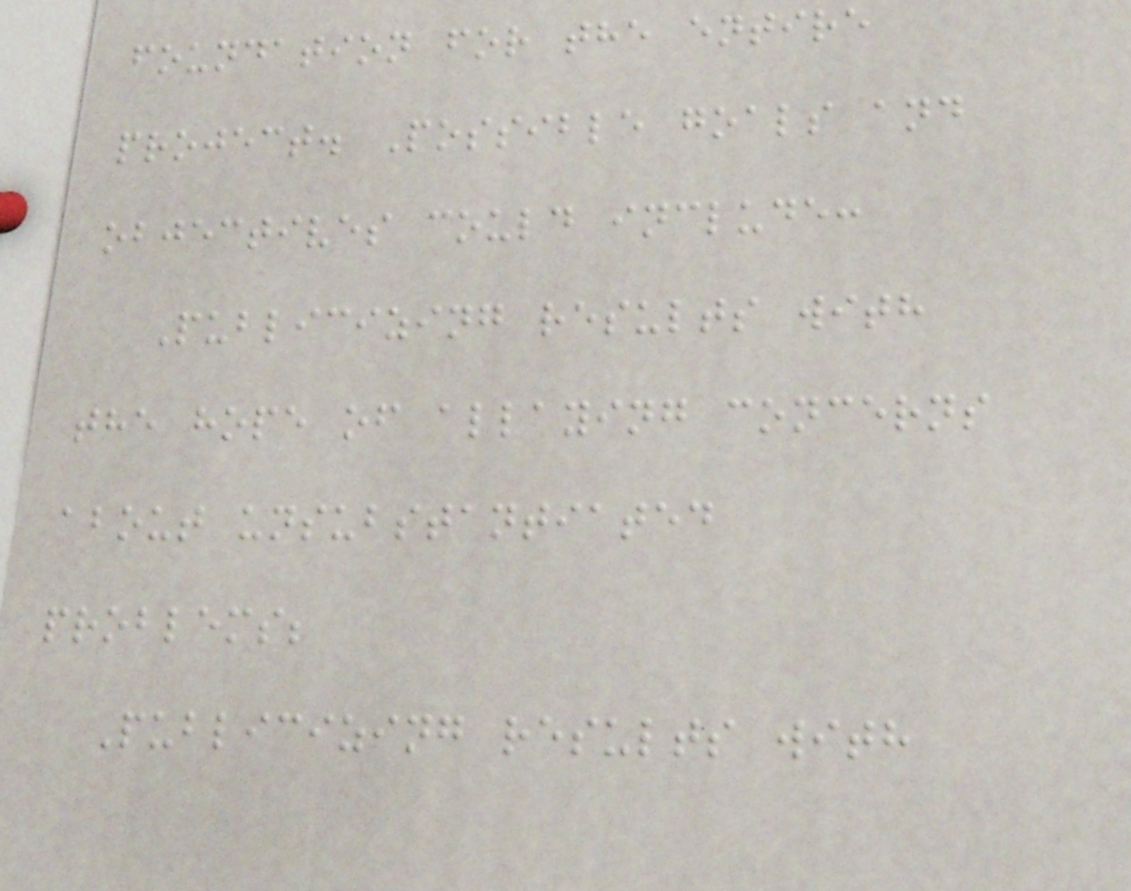foundation for the entire
project. Possible goals and
objectives could include:
Publicizing results with
the hope of allaying concerns
about unsubstantiated
problems;
Publicizing results with
